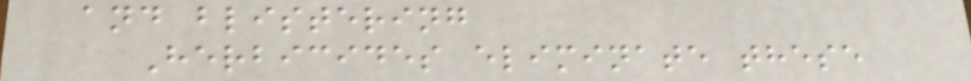and blistering
Herbicides eliminate these
